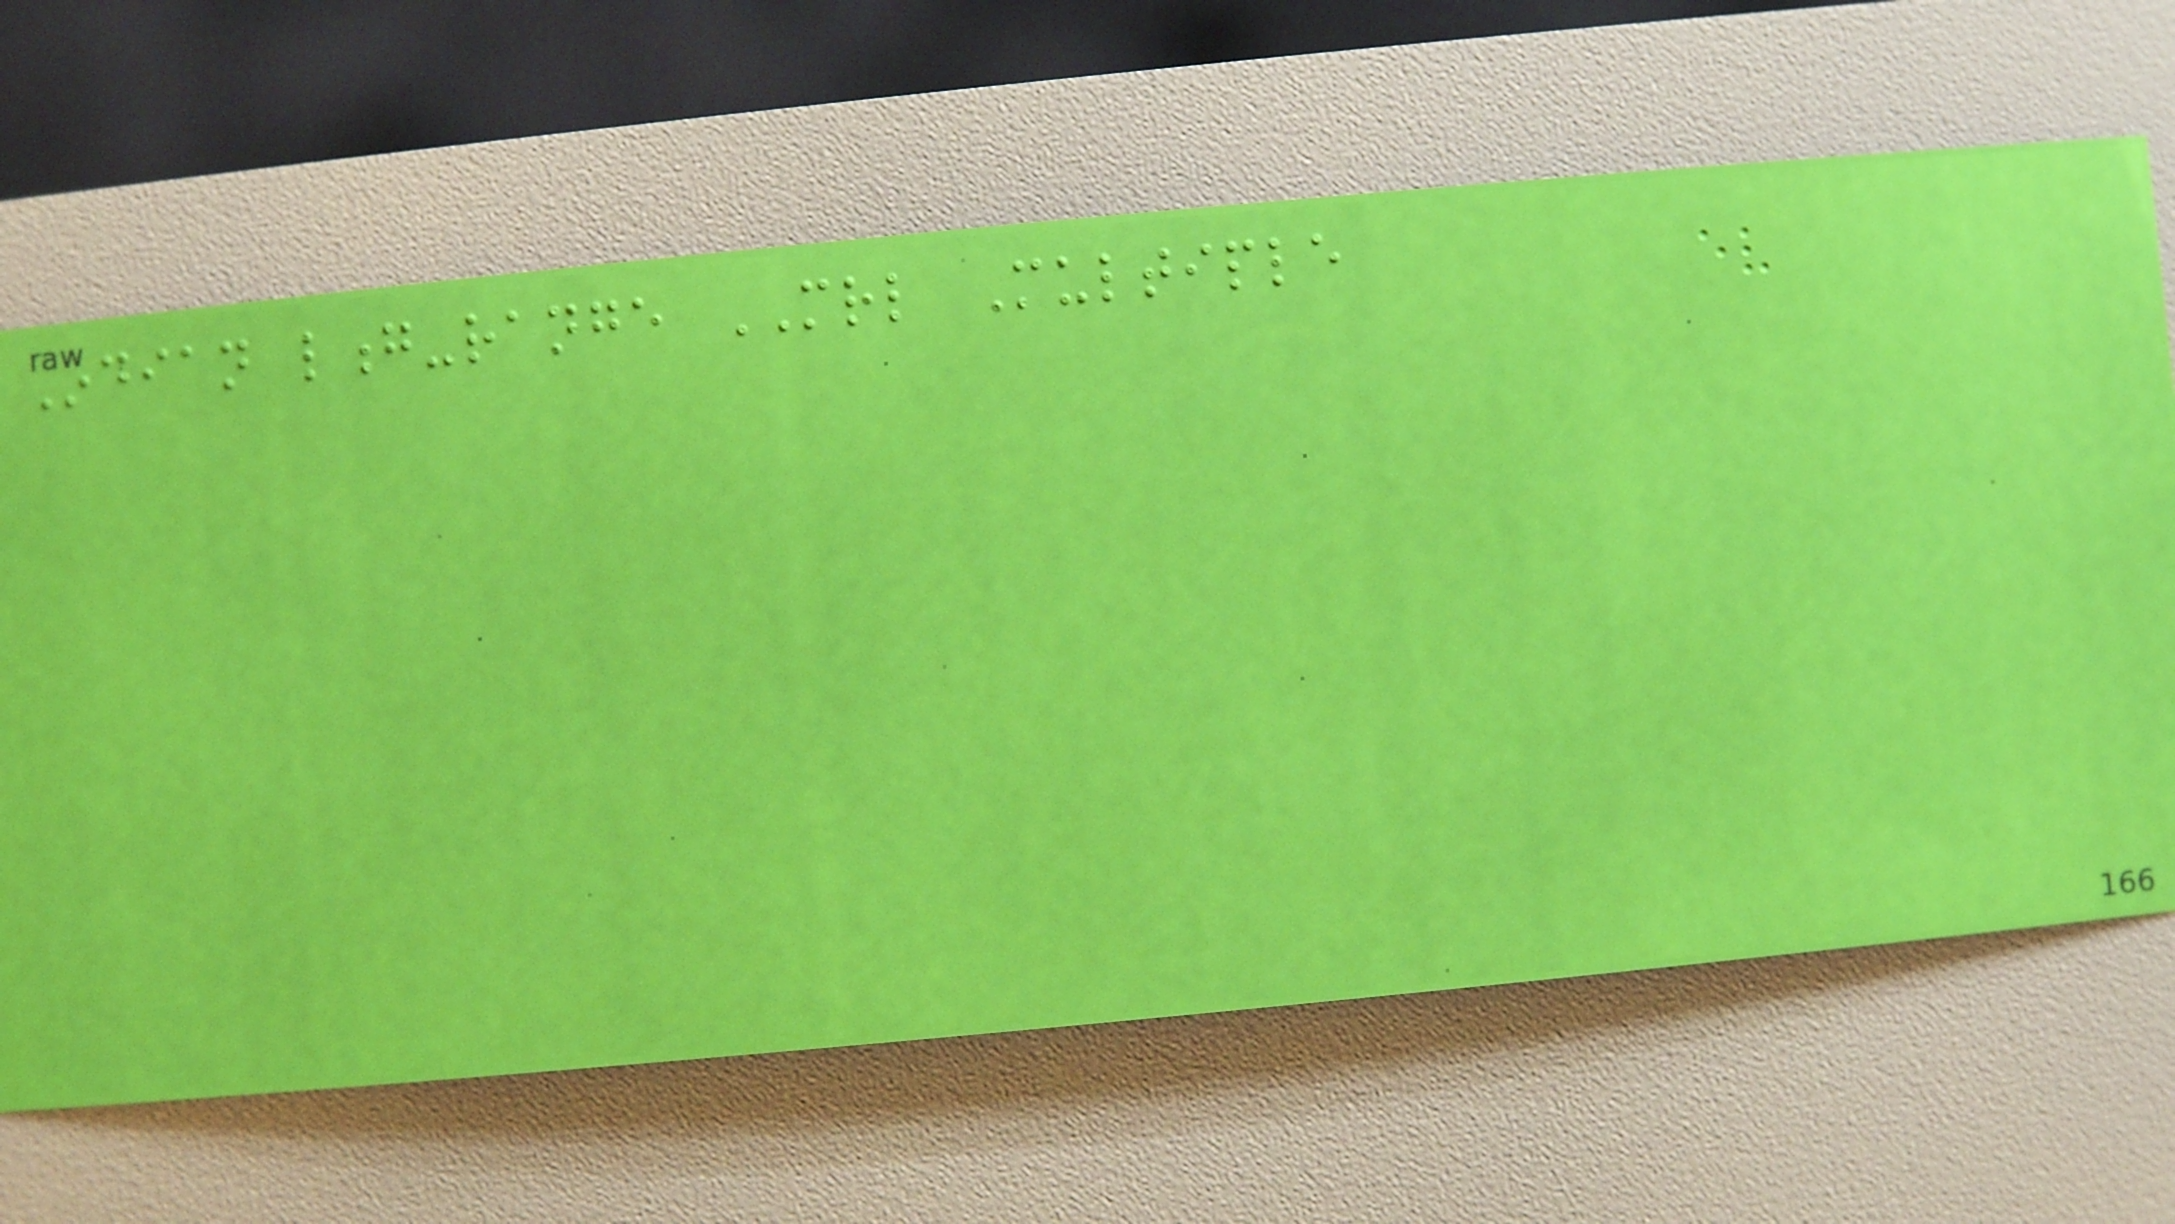Indian long-range MRL Multiple
